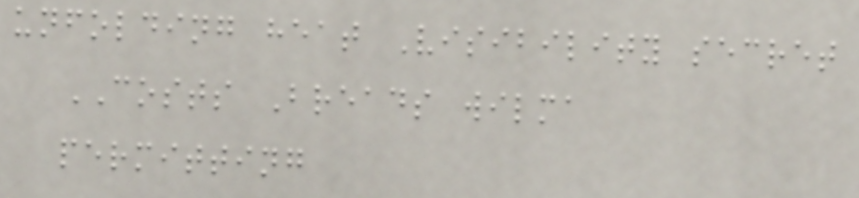unfolding heat Visibility secret
COSTS Breads wilma
permitting
